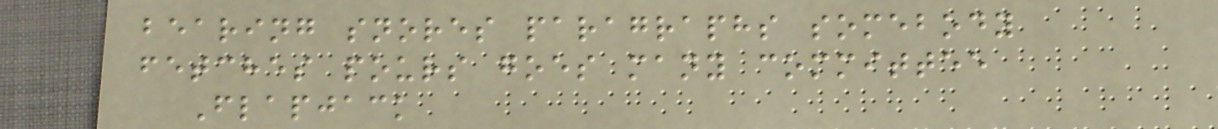bearing snores paragraphs somebody
fetches pours goes many committee
Flapjack
